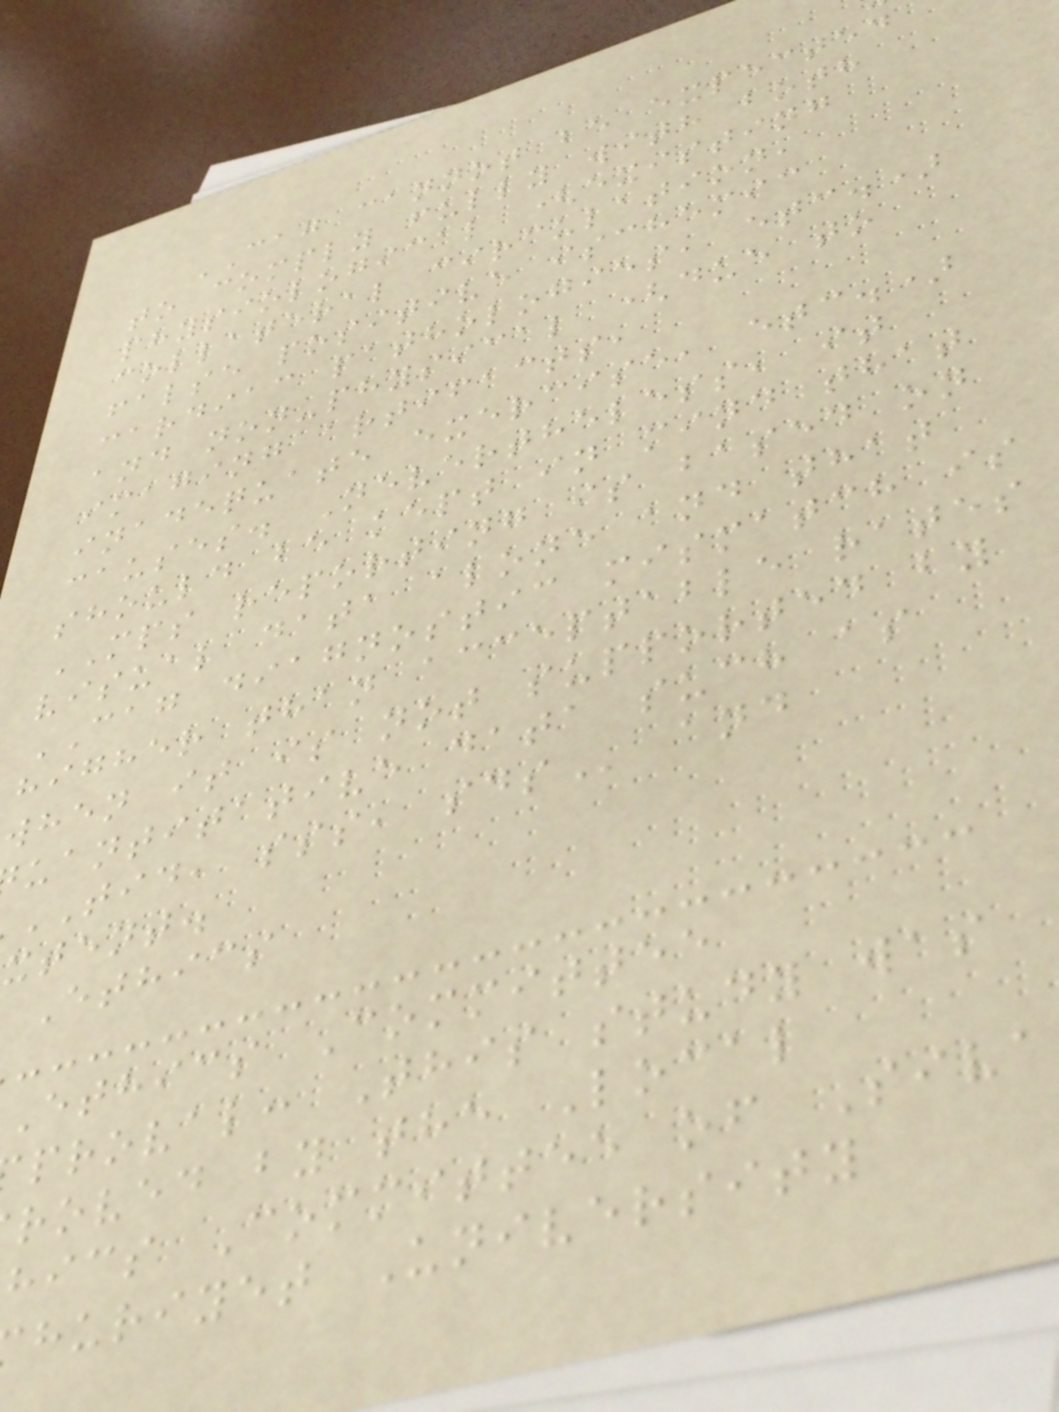CAG cannot be expected
to comply fully with both
physiological (existing
collateral circulation,
false positive ischemic
cardiac pathologies, etc.)
and non-physical (due to
imaging artifacts,
inadequate exercise, etc.)
causes. Nevertheless, it
should be kept in mind that
MPS reporting is based on
visual data alone and that
CAG diagnostic mismatch is
higher than acceptable rates
when it is not supported by
uantitative data such as
TID, sss,
xtent.
Ethics
Ethics Committee
proval: This study was
roved by the Local
hics Committee of Siva
huriyet University
